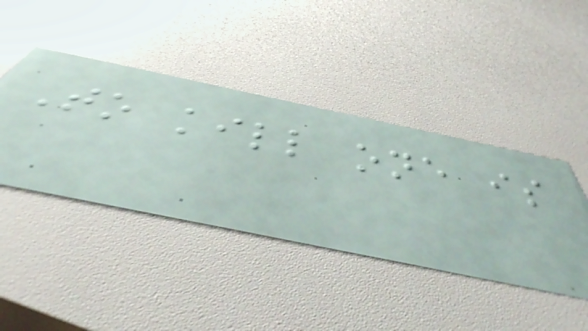To kill one is
